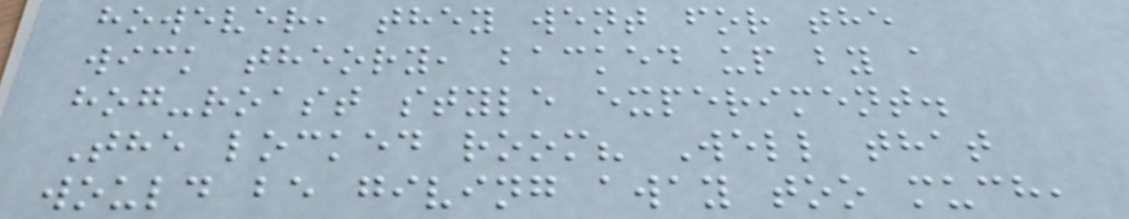however, they went for the
wick theory, backed up by a
hog-roast style experiment.
The locked room? Well that
would be giving away too much,
